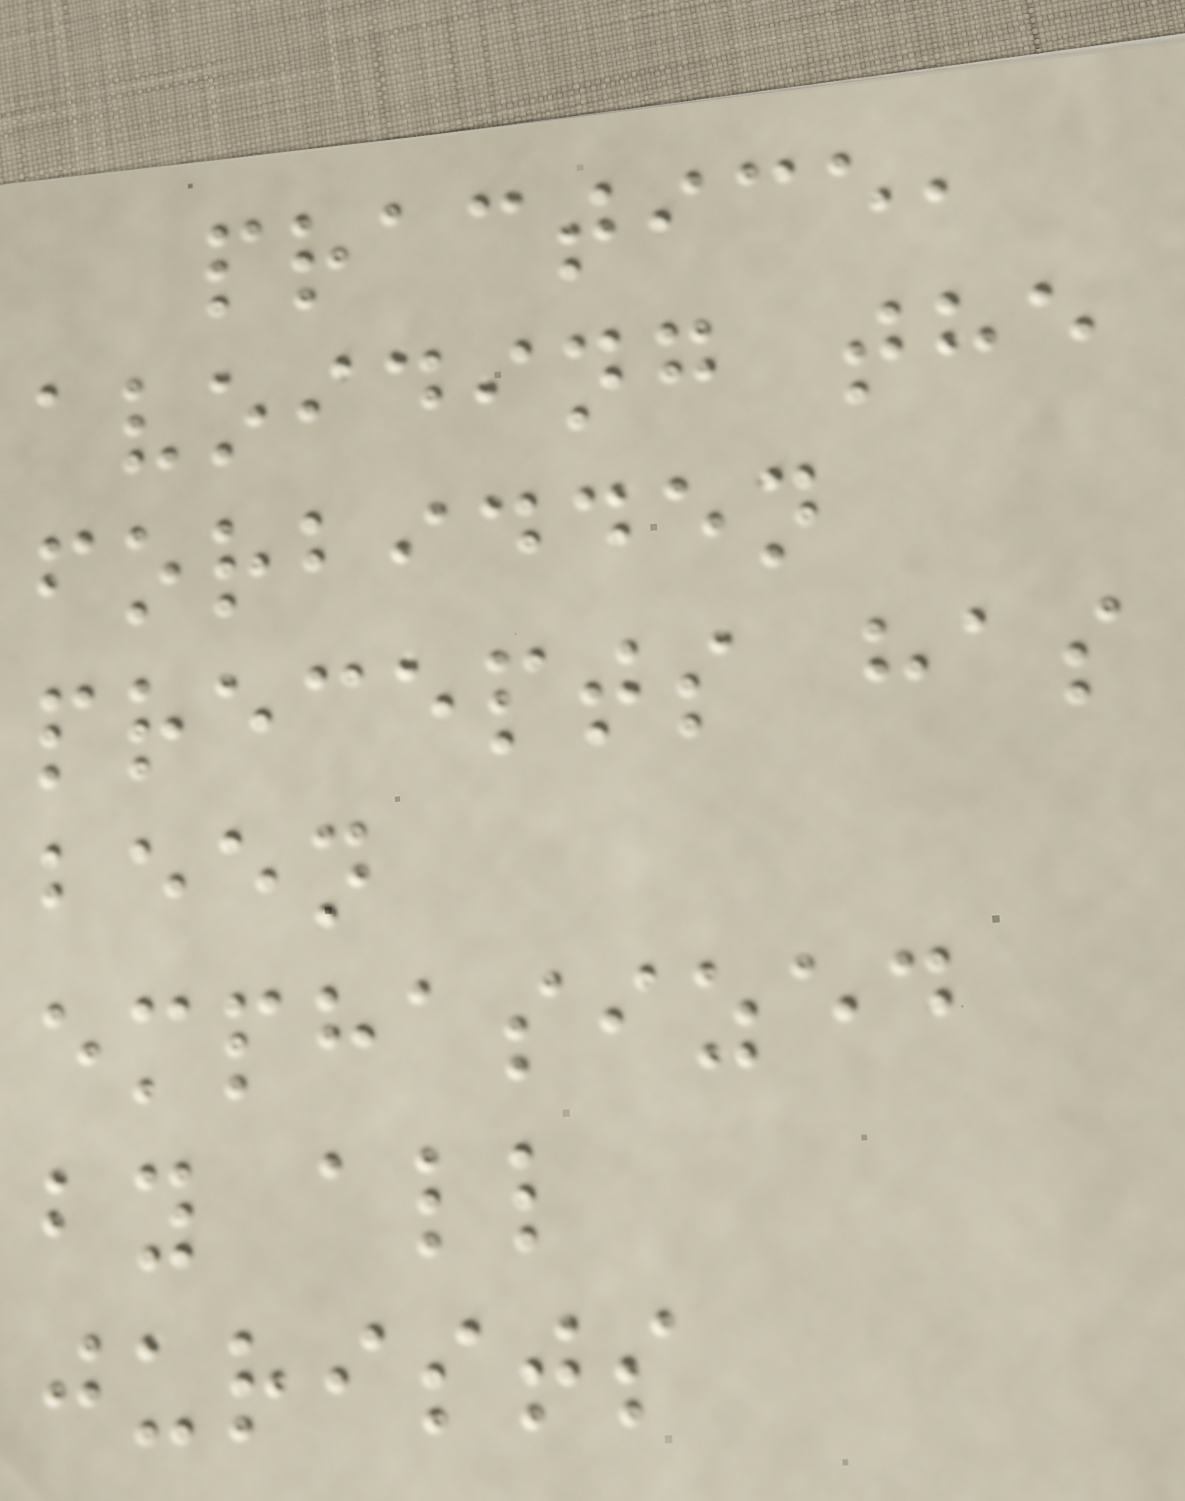practice,
avoiding the
forbidden
precepts has
been
emphasized
by all
jurists
